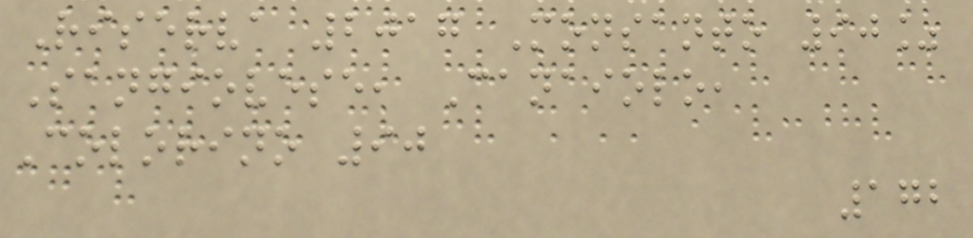Riserva 2017 Monsanto 90%
Sangiovese, Canaiolo,
Colorino 90
172
